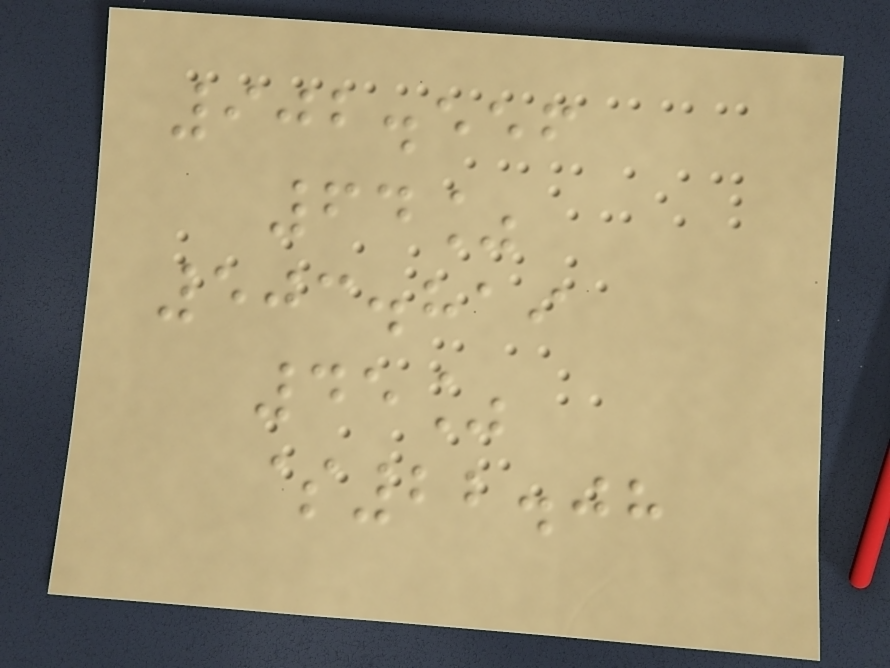902.556
64%
503.819
45%
$22.08
